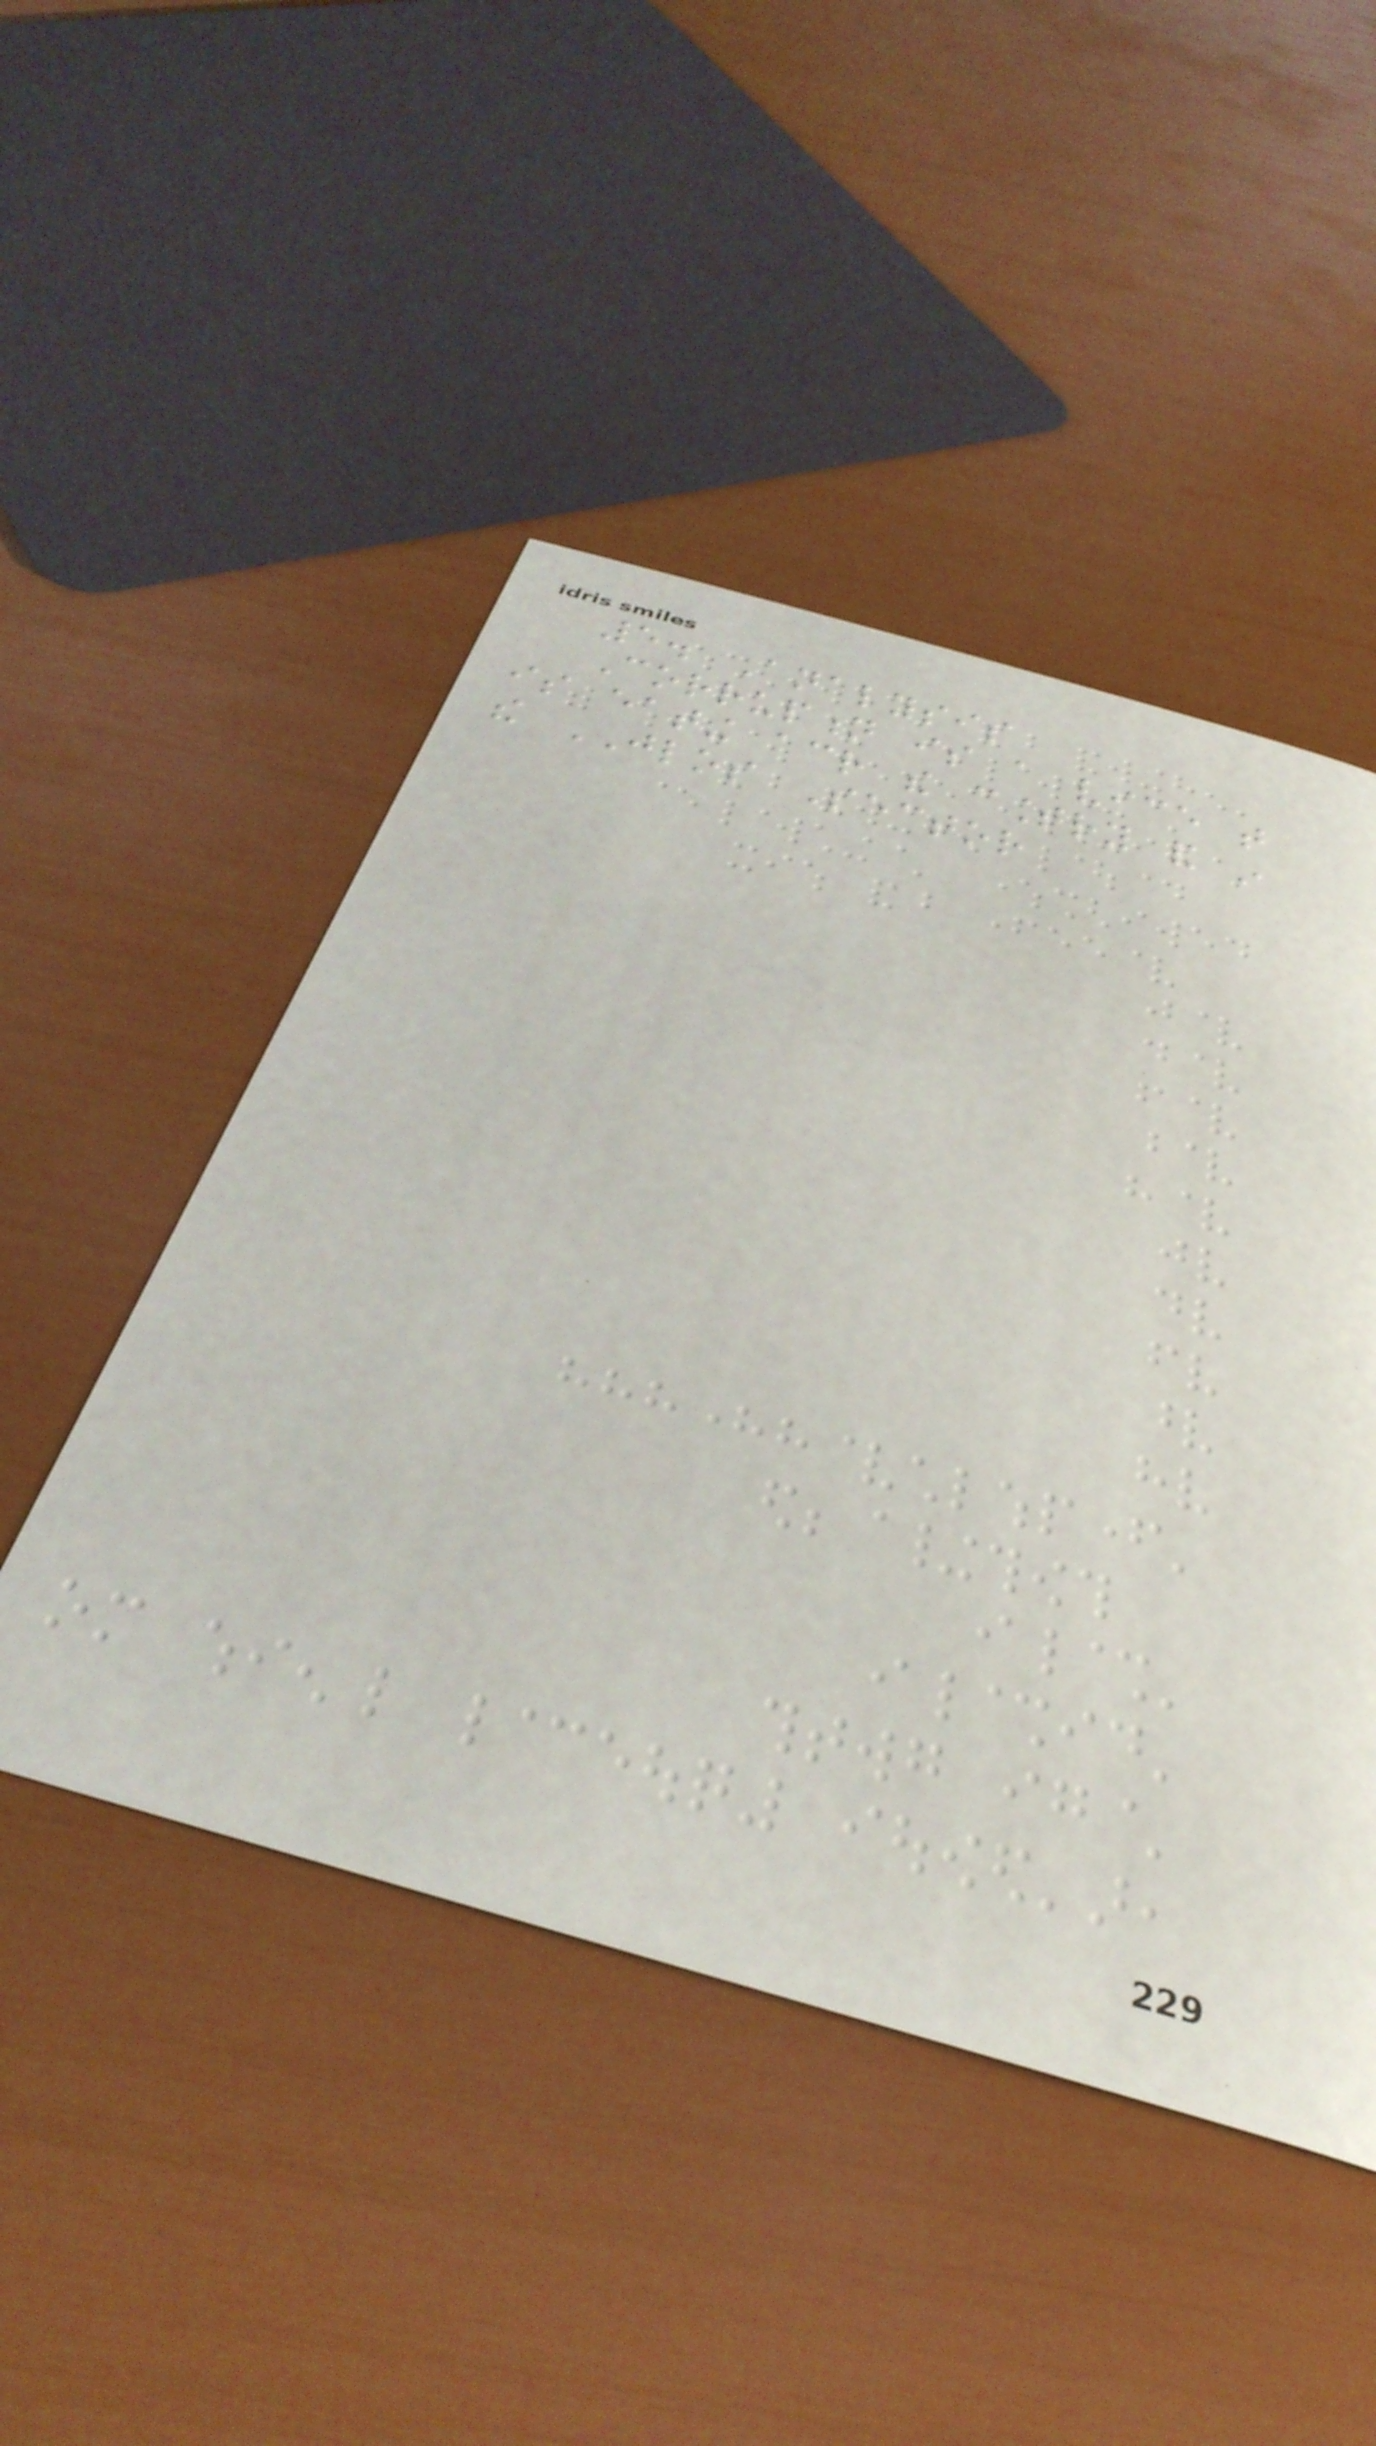5. Analysis
Corruption is a vice that
is eating across the country and in
the JLOS Sector
